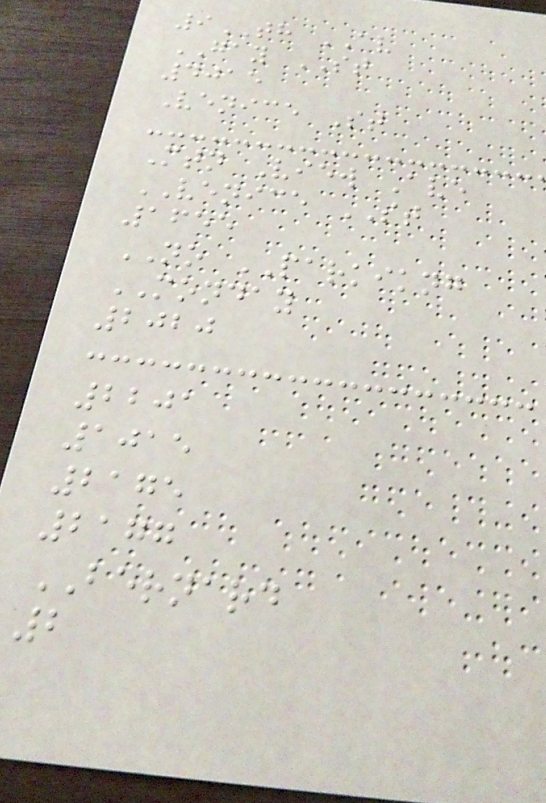9TH AV
GAY ST
4015
Venice St
Mtn View Ave
VENICE ST
1655
NO PARKIKNG
MONDAY
2020
2201
1015
2175
2177
BERNARD
2
